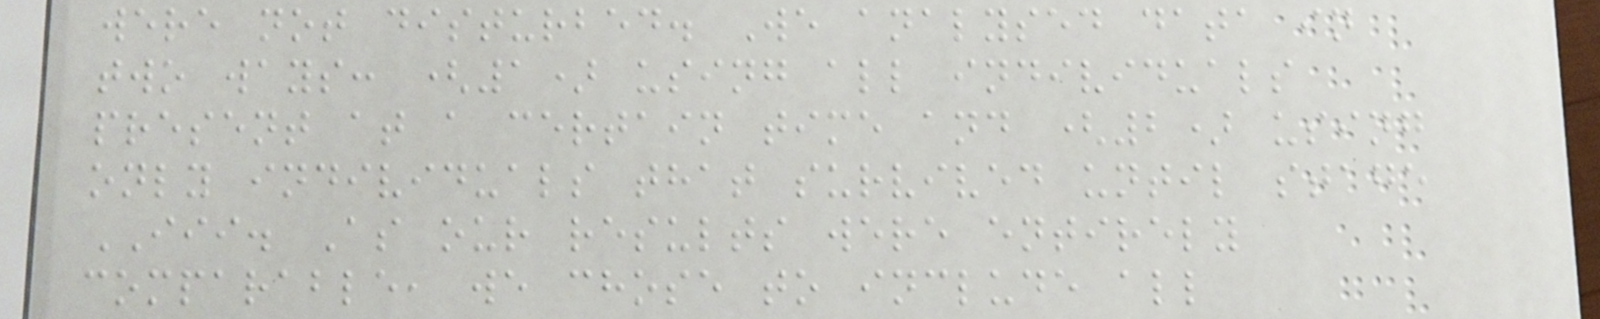were not disturbed. We analysed data in
two ways: (1) using all individuals
present at a certain time and (2) using
only individuals that survived until stage
III. As our results were entirely
comparable, we chose to include all
